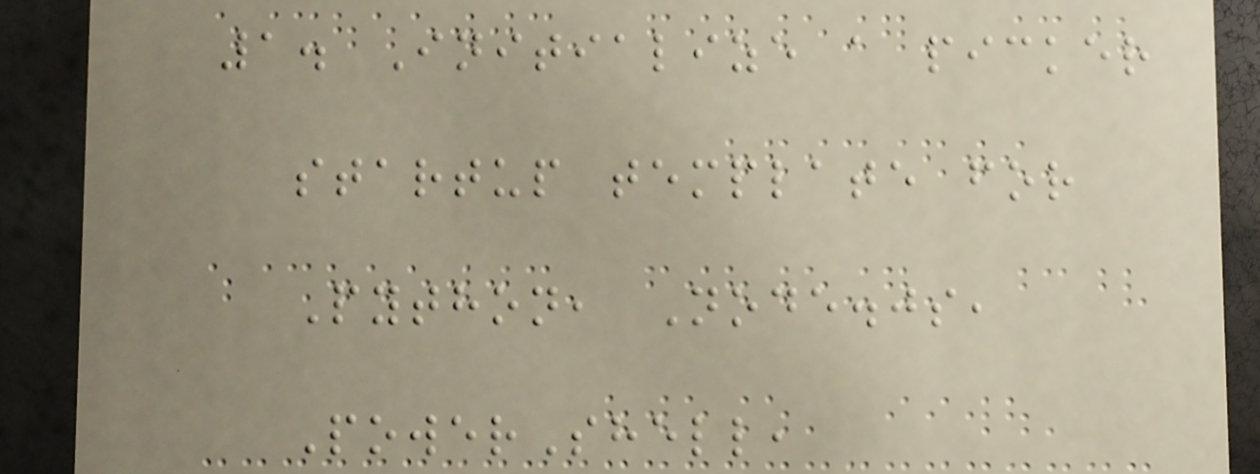1. Initialize a picker
startup template for
Python, Node.js,
PowerShell,
